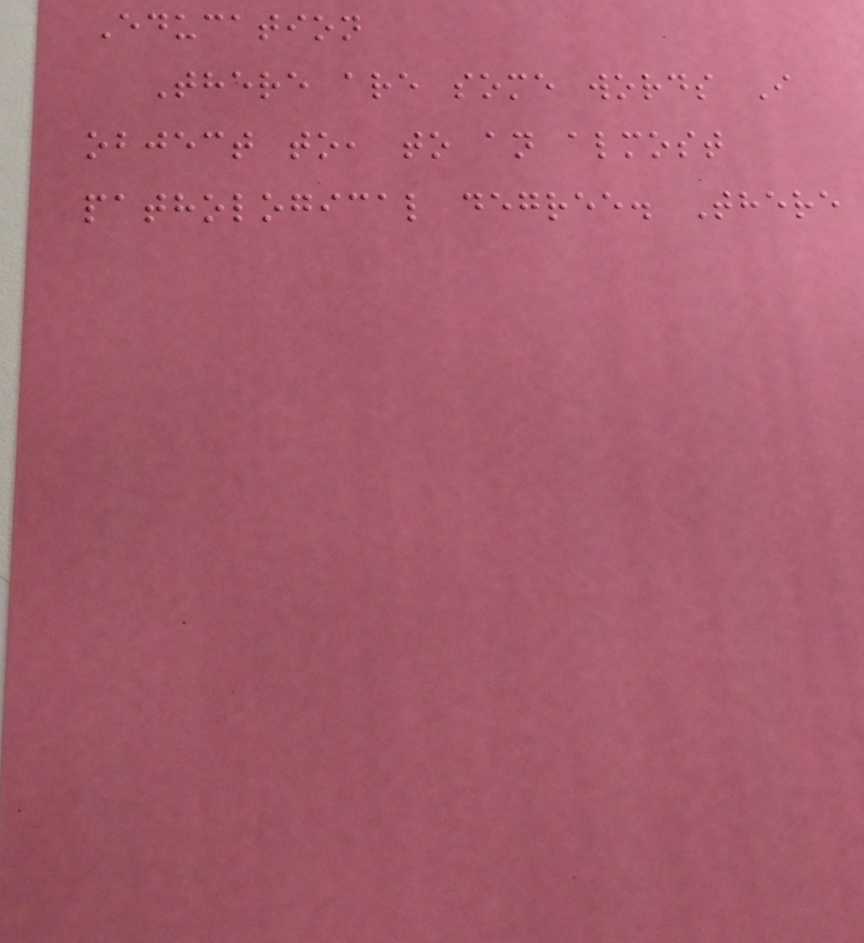Education
There are some words I
object to, to an almost
pathological degree. There
